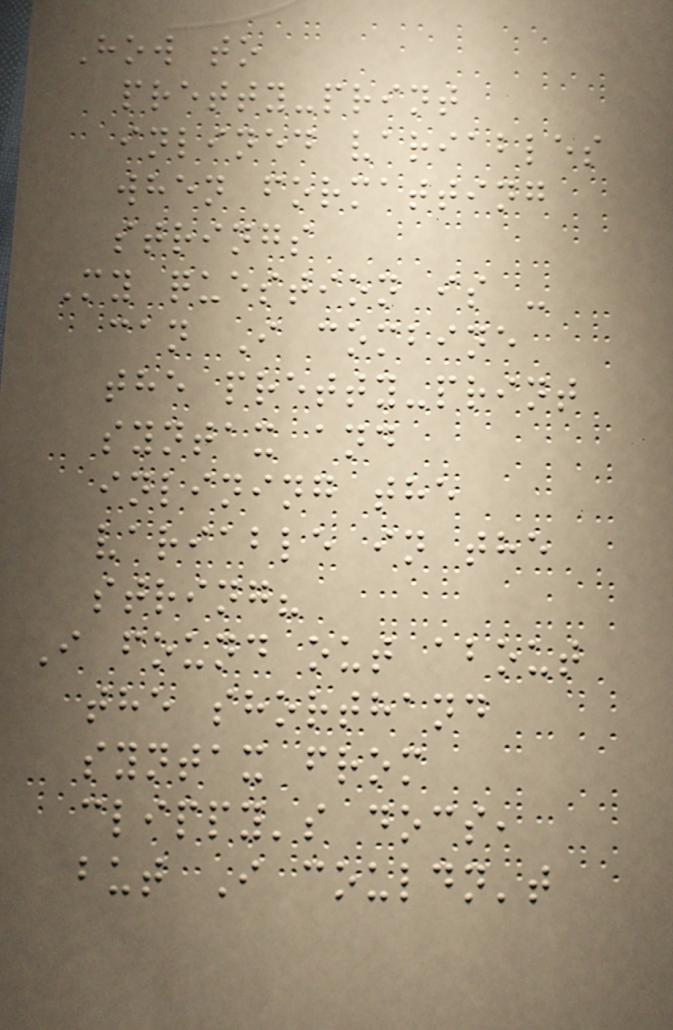How to
pretty-print
inlined variables
when formatting
strings
My question is -
can I combine
the pretty-print
syntax and
inlining the
variable in the
string?
I found out about
the shorthand
syntax from
clippy's docs,
but I couldn't
